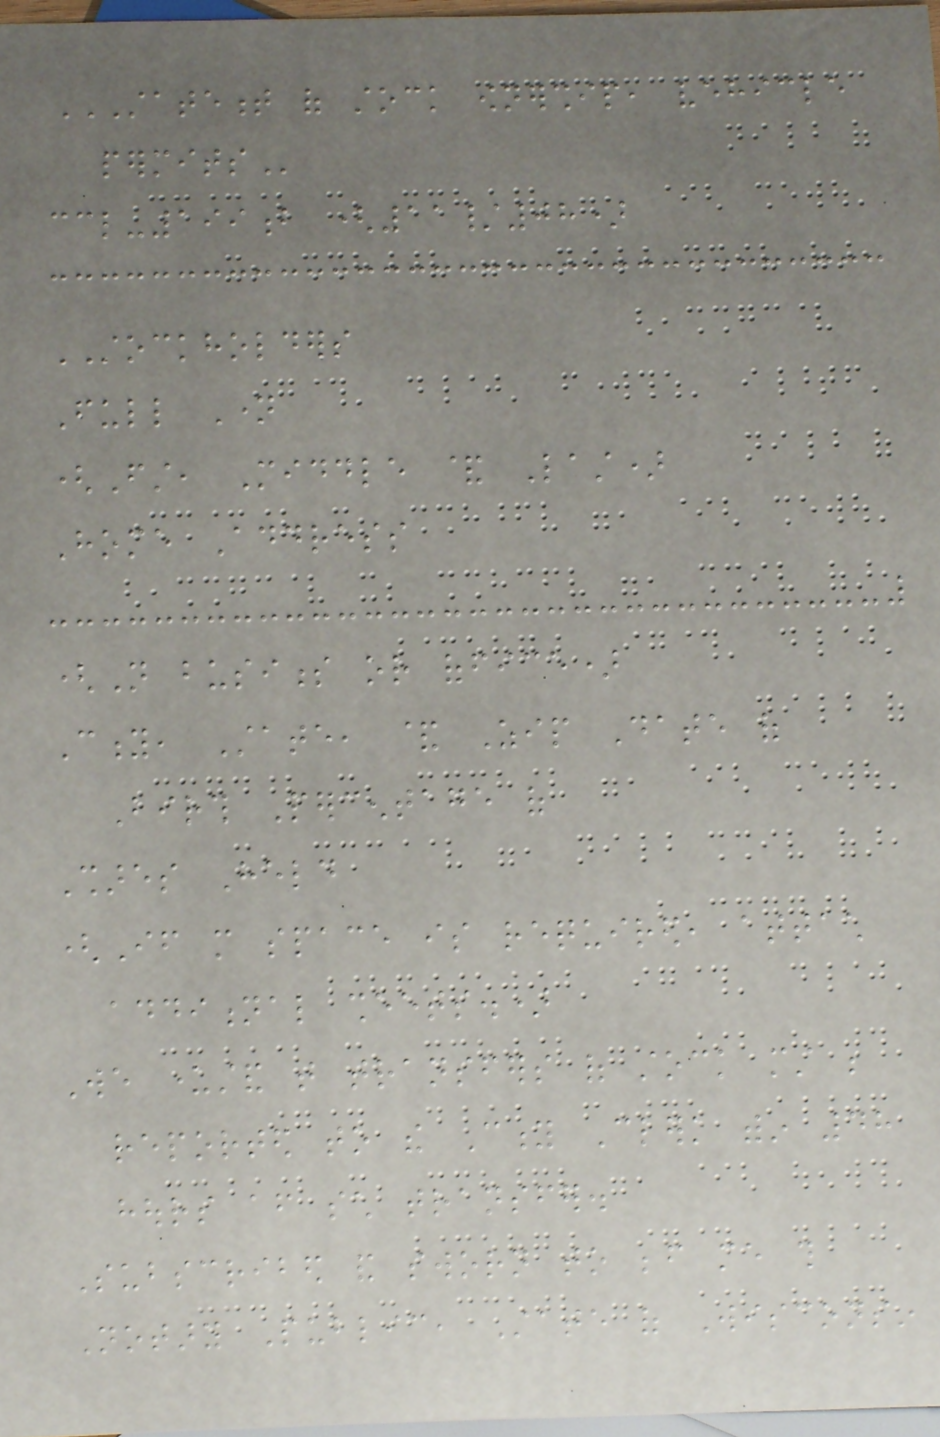STATEMENT OF STOCK OWNERSHIP, VEHICLE
PERMITS
ccl-199b (11/08)
STOCKHOLDERS
Full Name
(First, Middle & Last)
Home Address
(Not business or office)
City, State, & Zip Date of
Birth Percentage of
Shares Held
(If more space is required, attach
additional sheets.)
We understand that transfers of stock must be
reported to the City Clerk within 48
hours after such transfer.
Subscribed and sworn to before me this
Notary Public, State of Wisconsin
